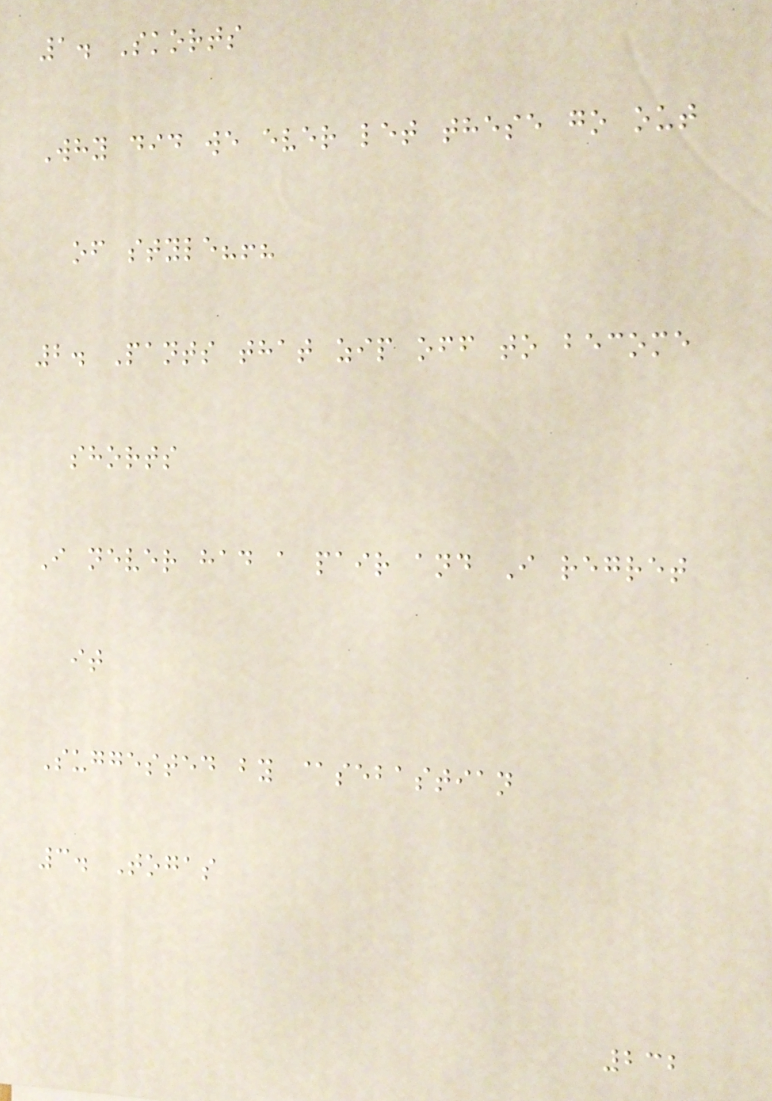1. Skorts
Why did we ever let these go out
of style?!?
2. Pants that zip off to become
shorts
I never had a pair and I regret
it
Suggested by @sebastian
3. Togas
232
